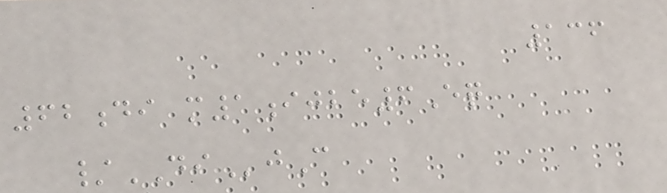136
62di m1ijbe6Eq
/DIjC
